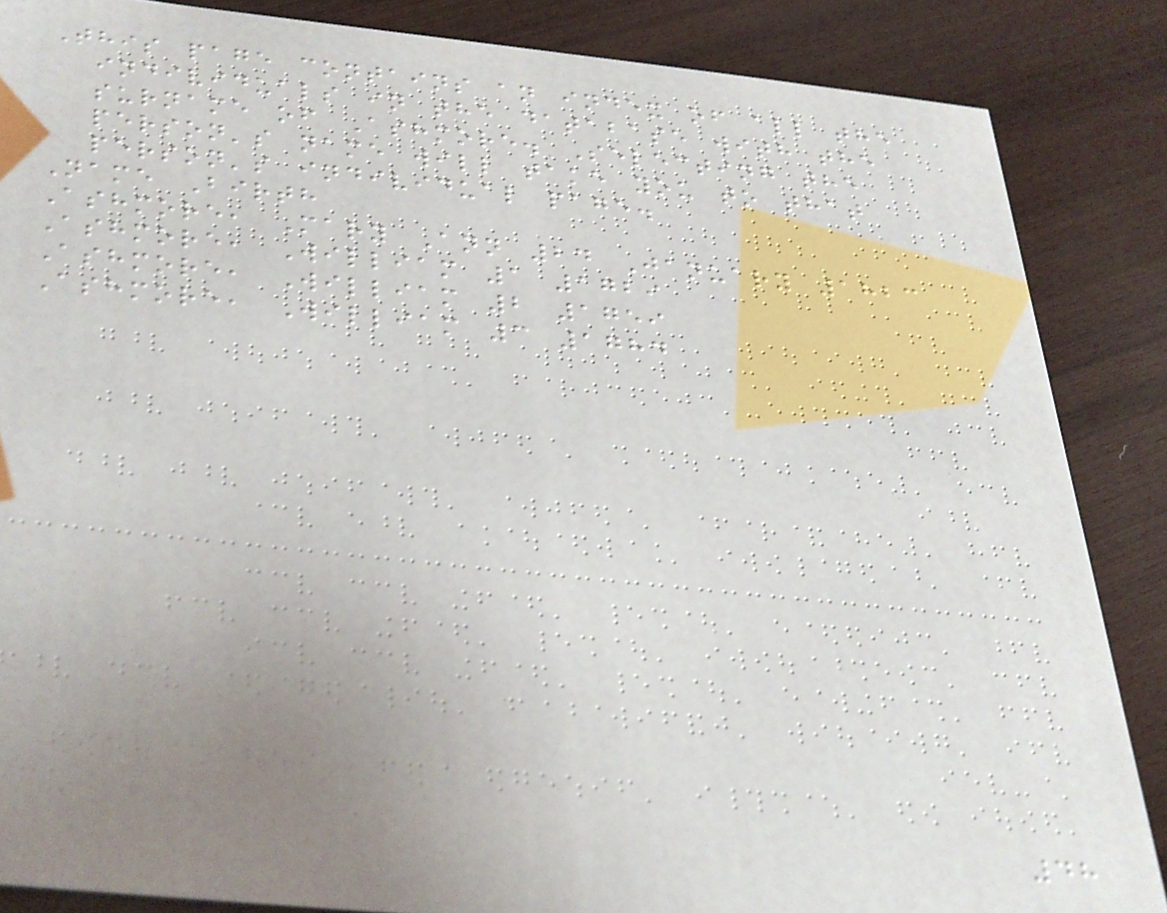This page contains an index of all the
individuals in the database with the
surname of Ashmore. Selecting the
person's name will take you to that
person's individual page.
Name Birth
Ashmore, Mary Ann 24 January 1823
Ashmore, William 1 1729
Ashmore, William 2 1759
Ashmore, William 3 1784
48
